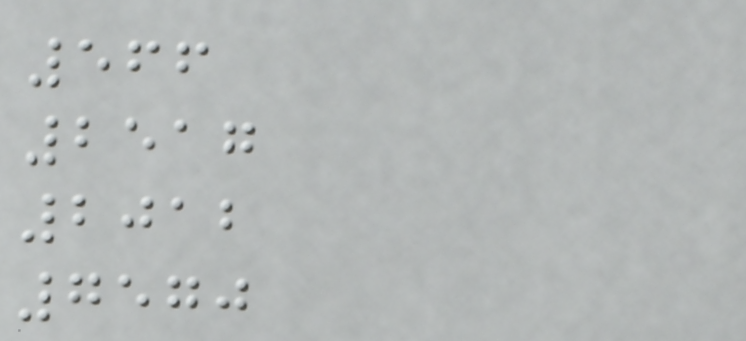566
2517
2012
7570
